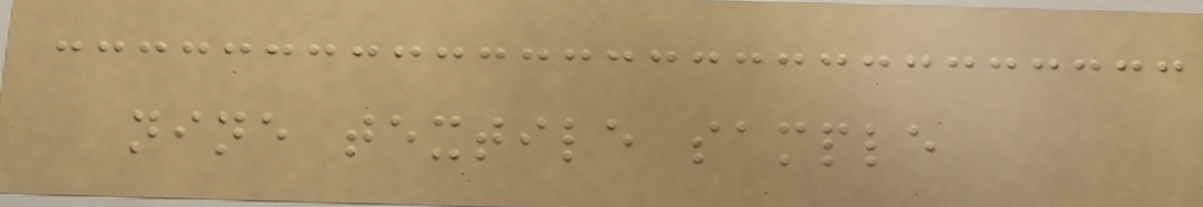nine textile sample
